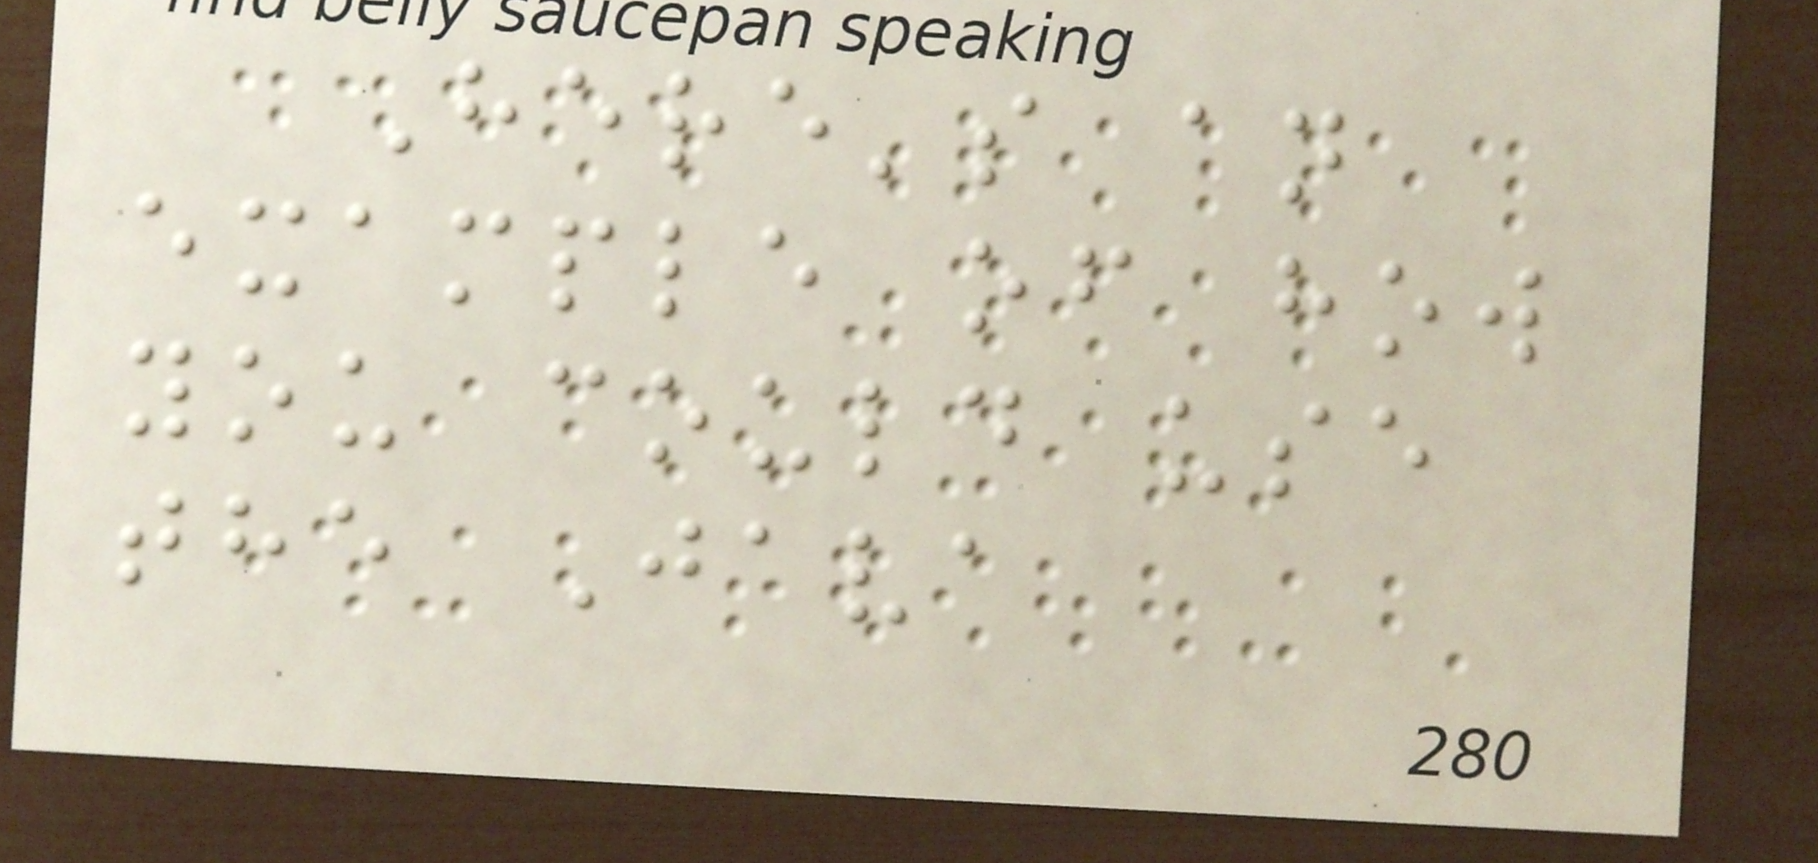Here's an
example of how
you could use
the Java
